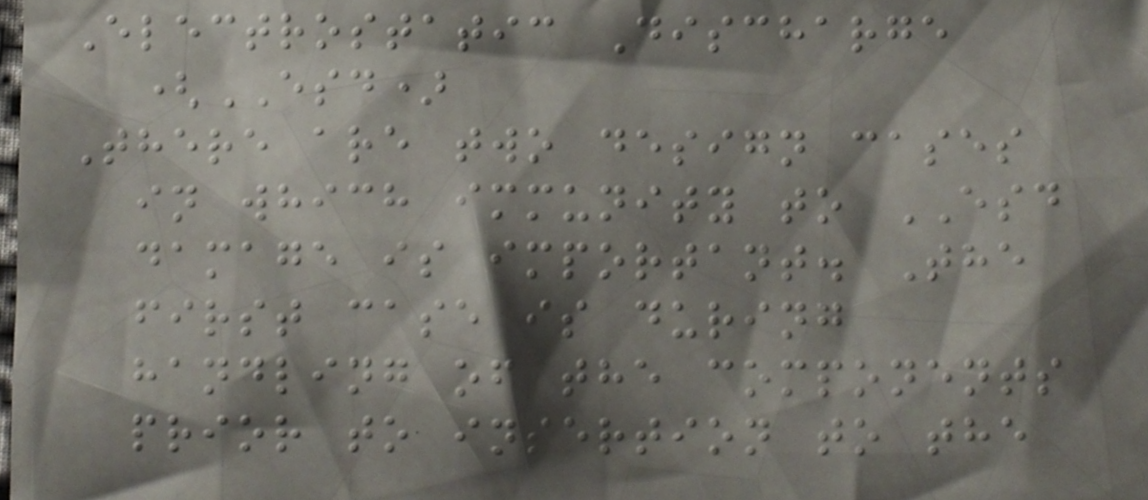Electrostatic Discharge
(ESD)
There are two design cases
in which immunity to ESD
damage is important. The
first case is during
handling of the components
prior to insertion to the
